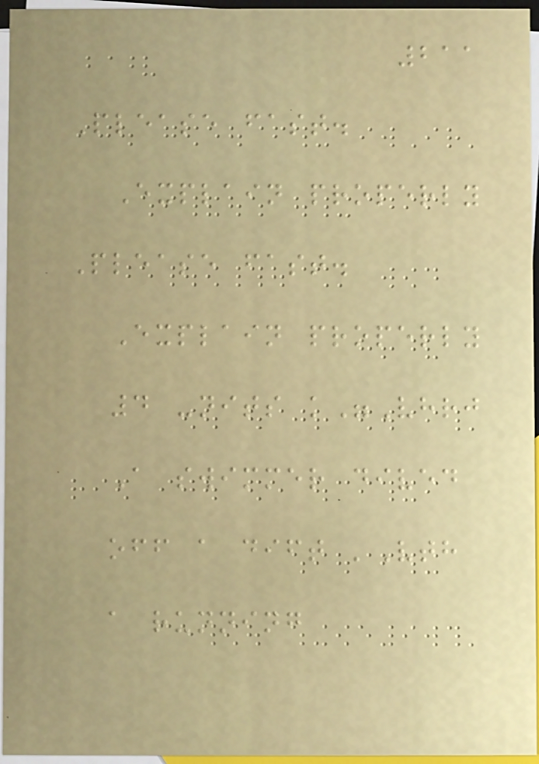211
Please fast.
Explain properly
Please fast.
Explain properly
4 -nits k"Vhrj
A swimmer dived
off a dift 'Vth
a running
